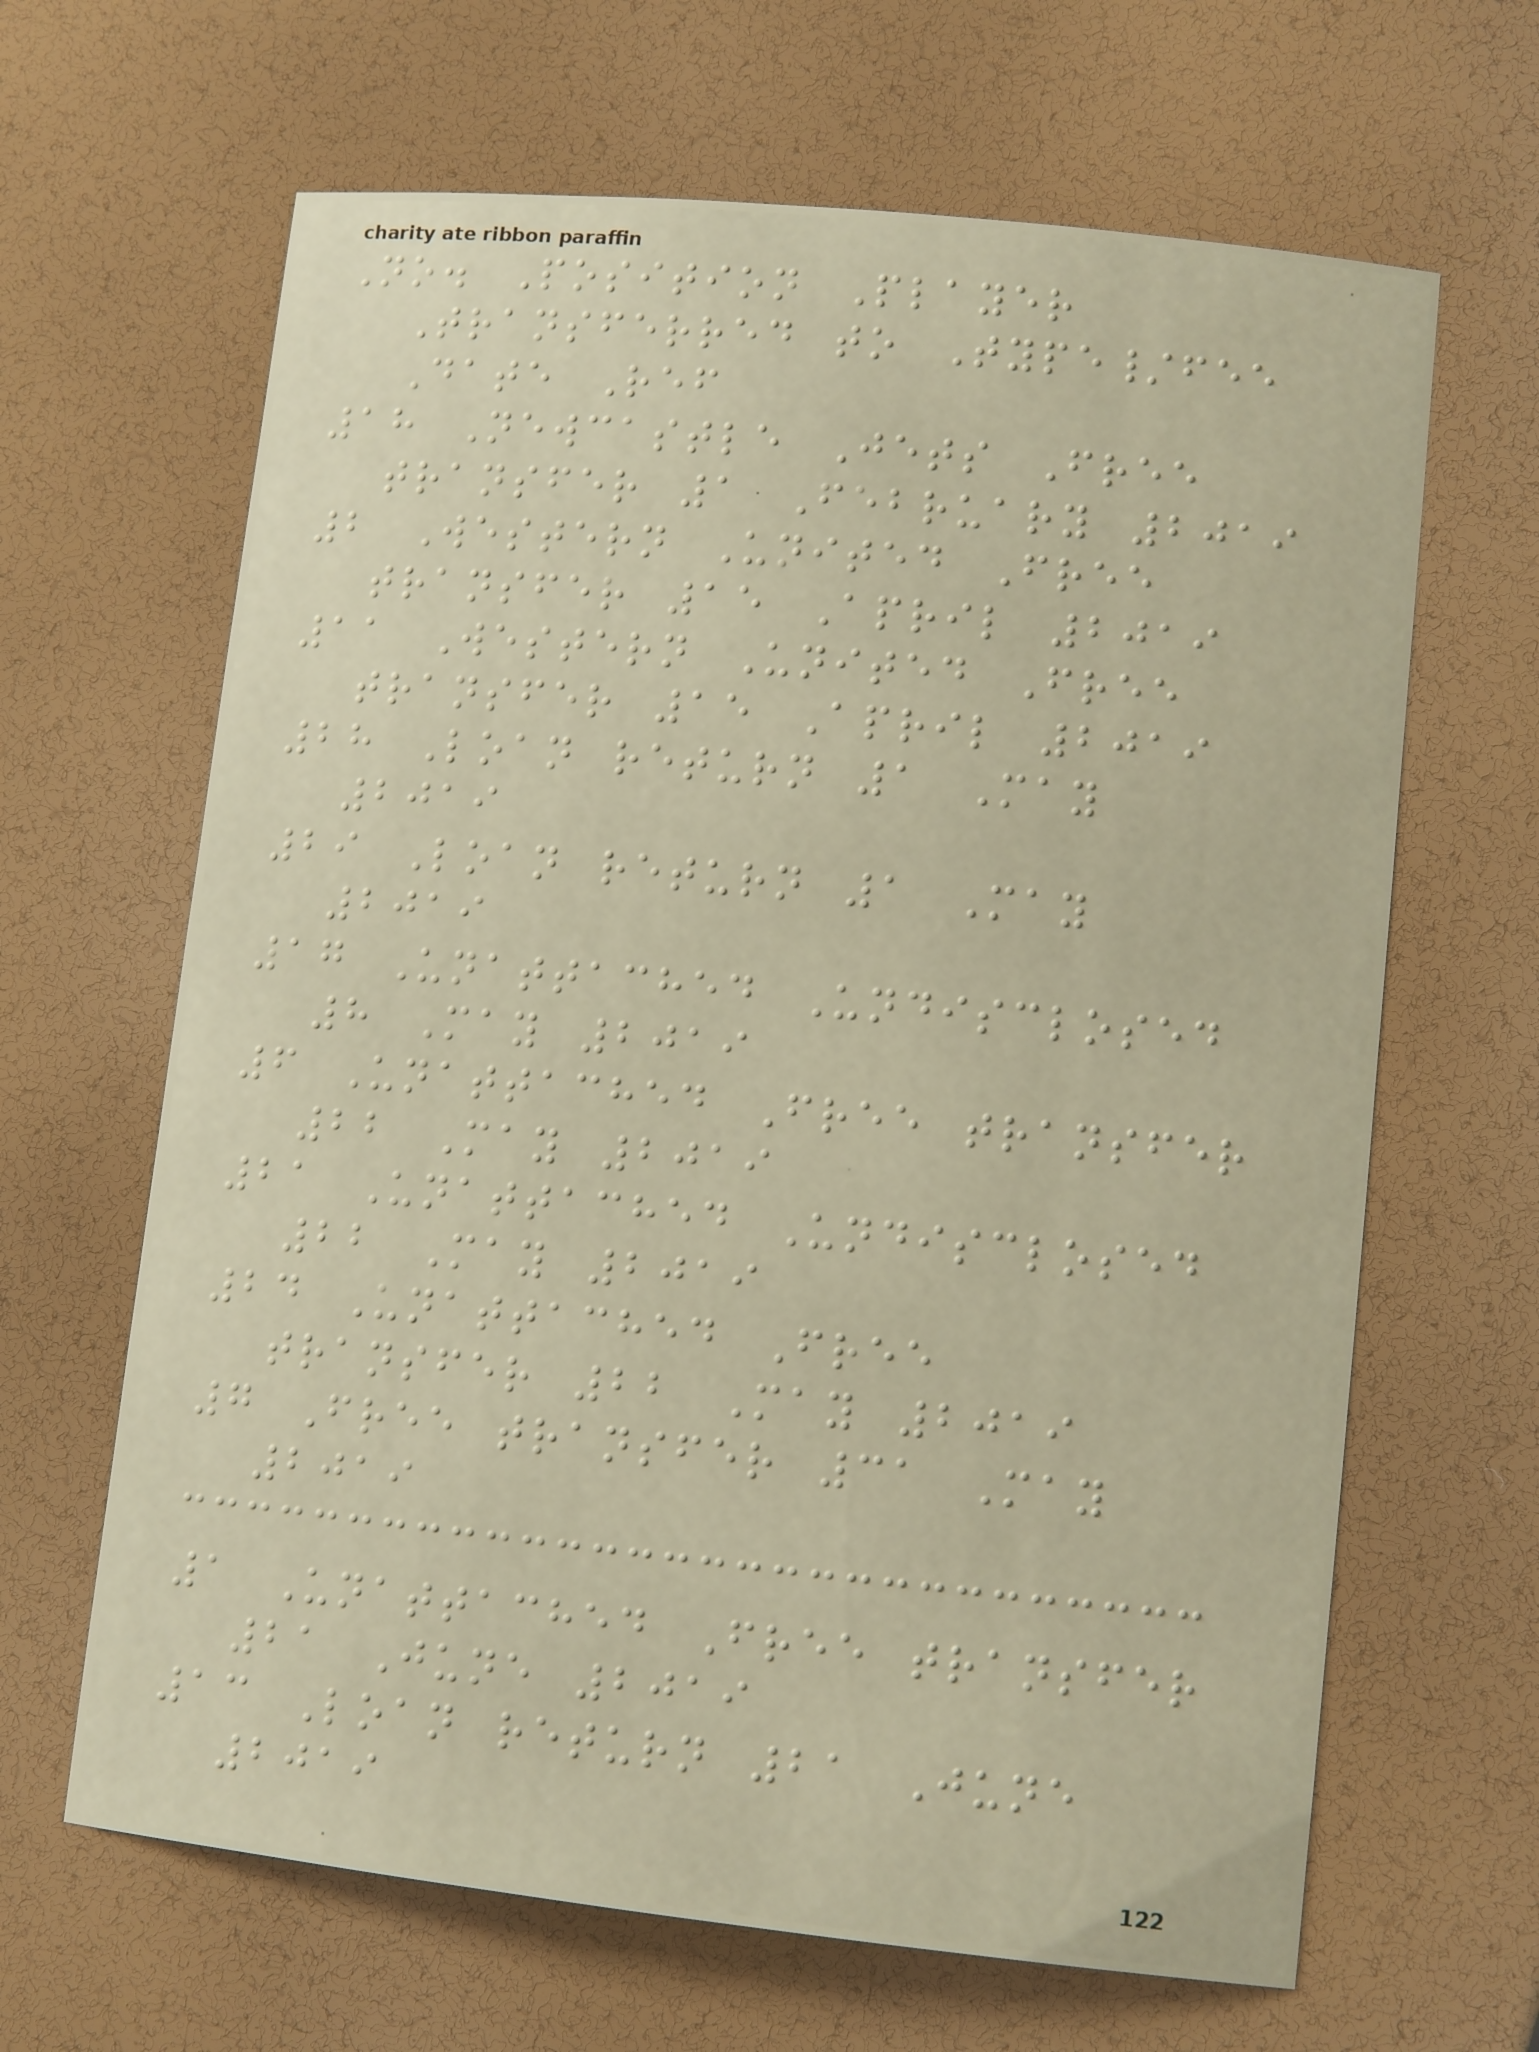No. Position Player
Transferred to Type/fee
Date Ref
18 Newcastle Jets Free
transfer 1 February 2019
2 Western United Free
transfer 15 April 2019
11 Western United Free
transfer 15 April 2019
28 Loan return 1 May
2019
29 Loan return 1 May
2019
17 Unattached Undisclosed
8 May 2019
6 Unattached Free transfer
22 May 2019
21 Unattached Undisclosed
22 May 2019
24 Unattached Free
transfer 22 May 2019
7 Free transfer 31 May
2019
1 Unattached Free transfer
21 June 2019
13 Loan return 21 June
2019
